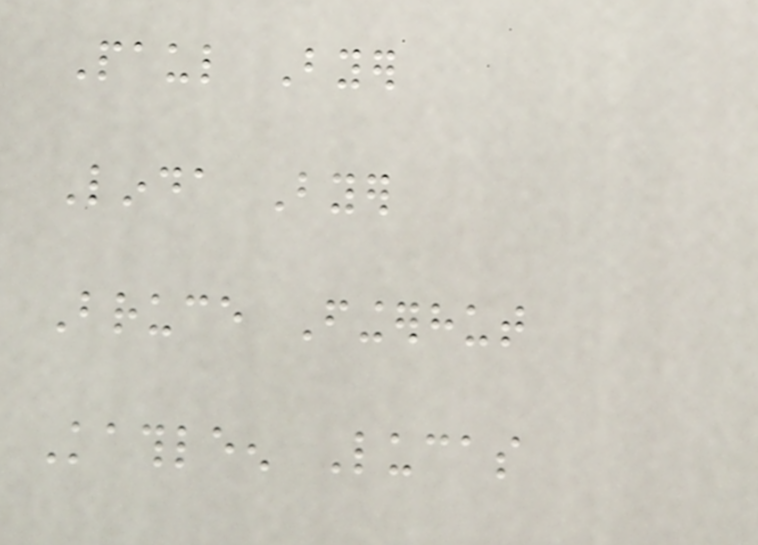Paul Byer
Linda Byer
Bruce Fingerhut
Kathleen Lucas
